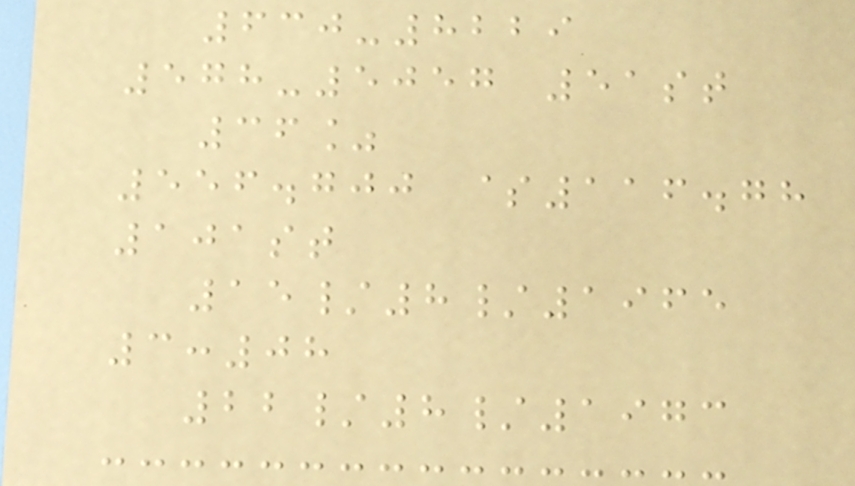630-8229
578-5057 51st
36%
556.700 $116.78
101st
15/8/1965
3:08
22/8/1973
